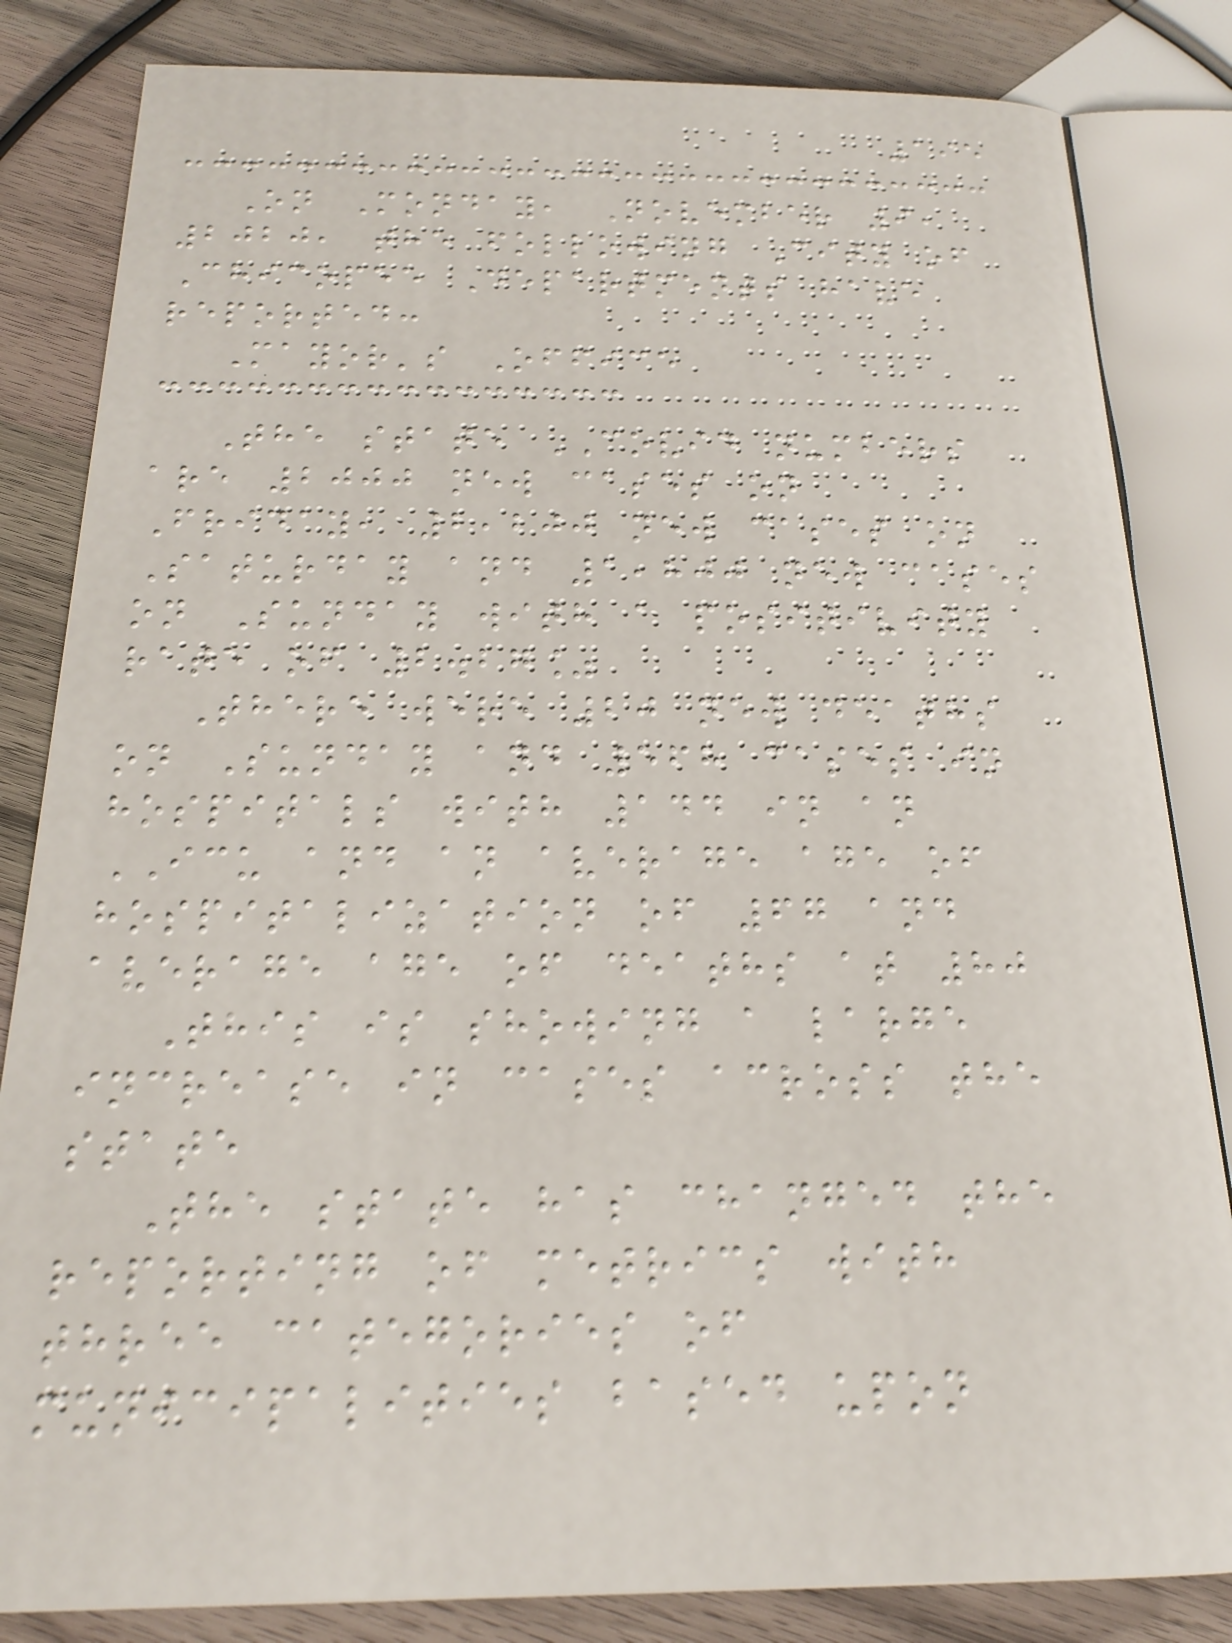195
On Monday, November 9,
2020, the following City of
Chicopee Departments have
reported:
Mayor's Office
The state COVID numbers
are 2000 new cases on
Friday, 2,200 new cases on
Saturday and 1,800 new cases
on Sunday with a positivity
rate of 2.27%
There were 20 new deaths
on Sunday and 568 cases in
hospitals with 144 in an
ICU and an average age of
hospitalization of 67 and
average age of deaths at 80
This is showing a large
increase in cases across the
state
The state has changed the
reporting of metrics with
three categories of
municipalities based upon
